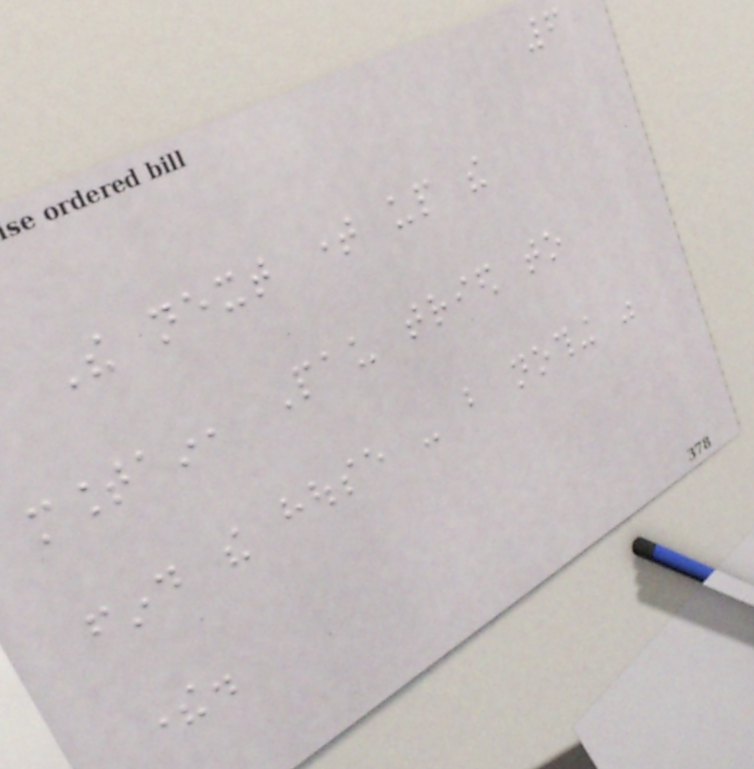6
The next time up the
mountain, Pau tried to
find the house - but nothing was
there.
